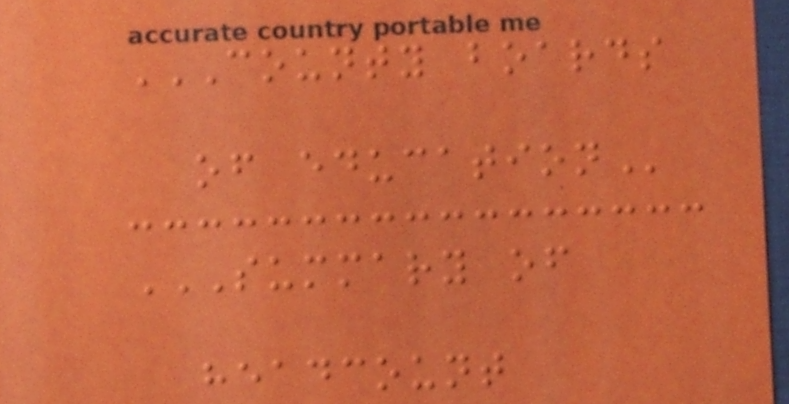COUNTY BOARDS
OF EDUCATION
SUMMARY OF
HEADCOUNT
